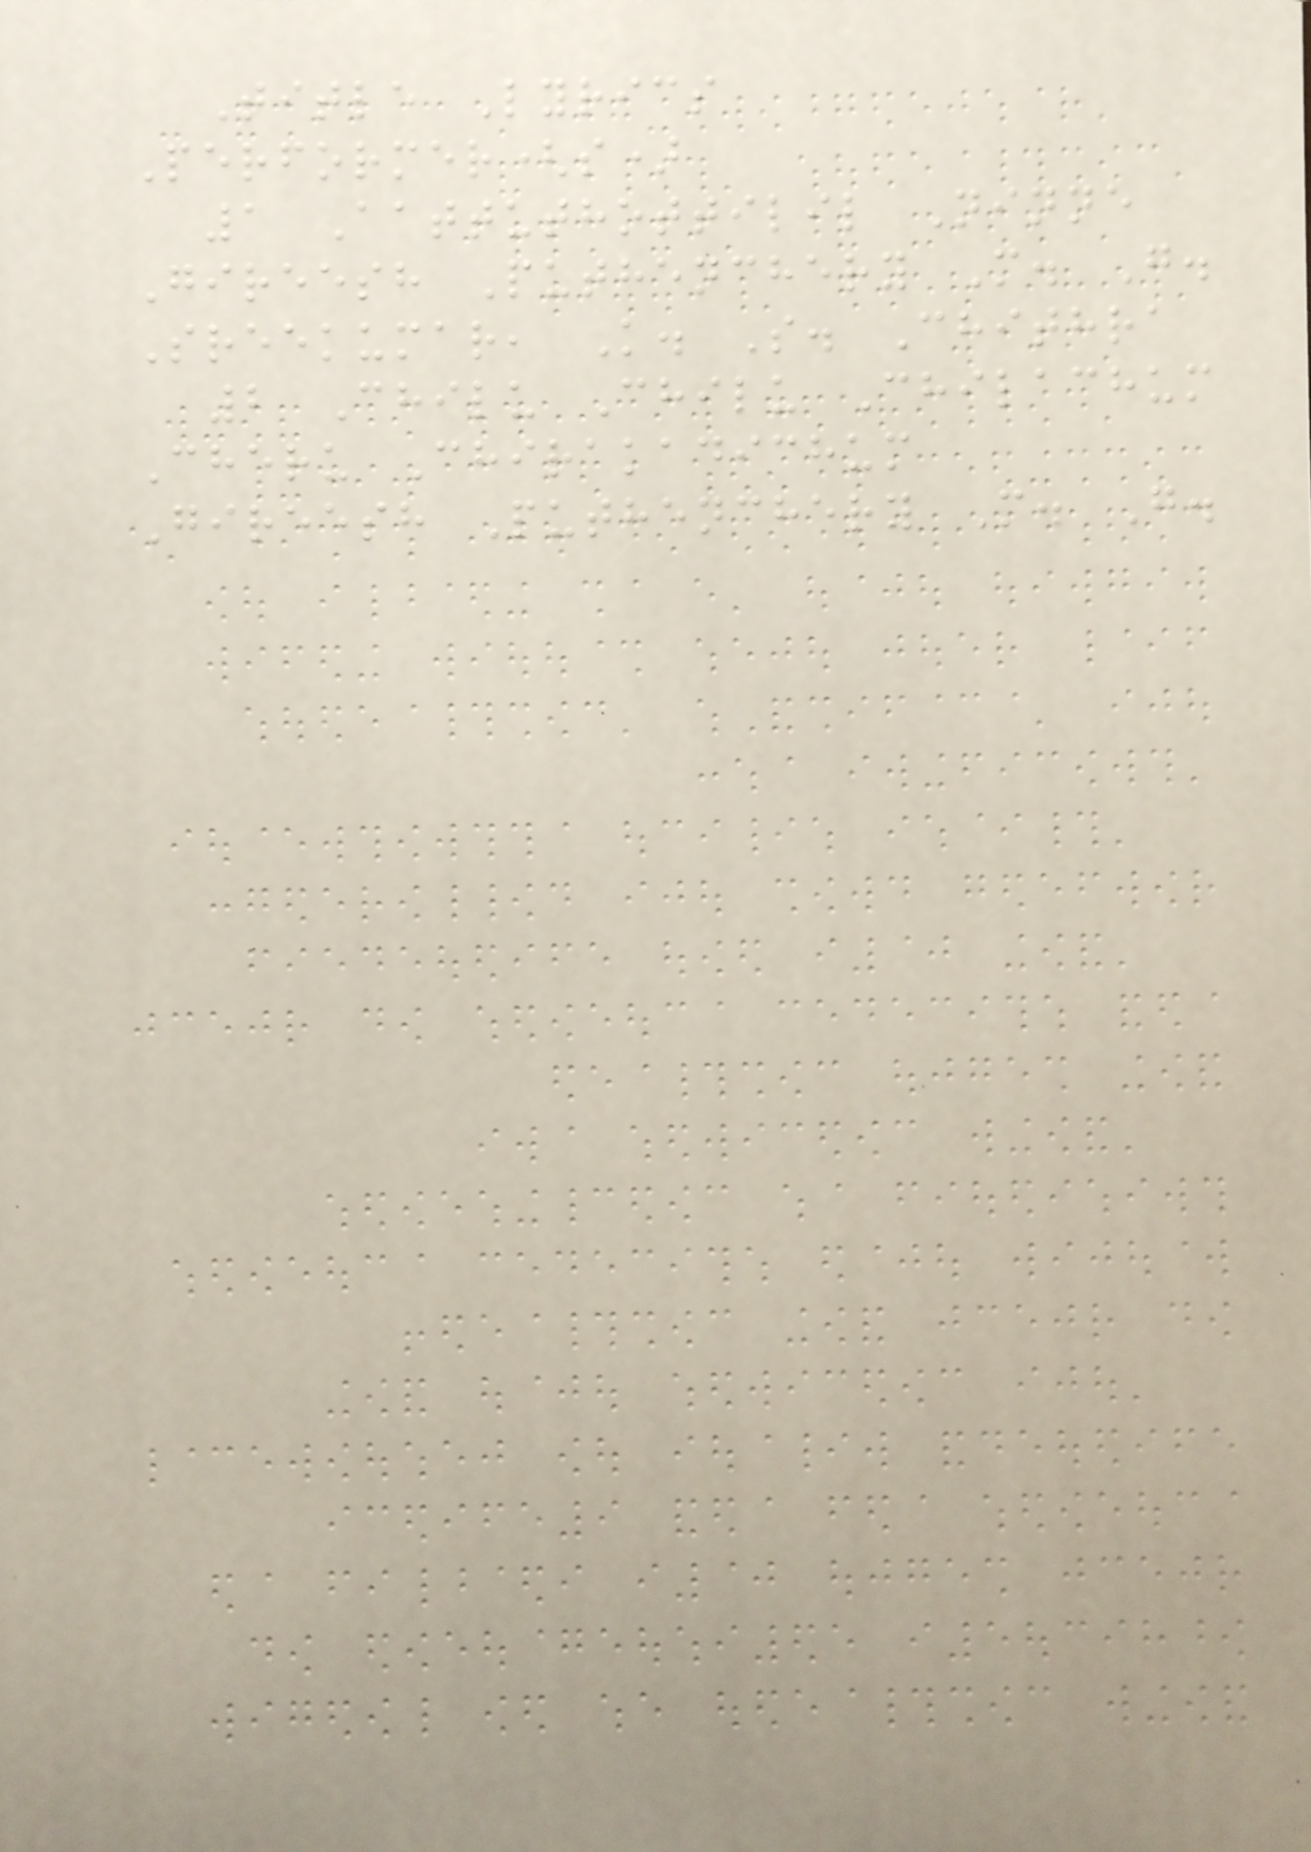Title Lyrics
Performer(s)
1 Aattuthottilil Ninne
Gireesh Puthenchery M. G.
Sreekumar, K. S. Chithra
2 Chilu Chilu Chilachum
Cheru Chirakadichum
Gireesh Puthenchery M. G.
